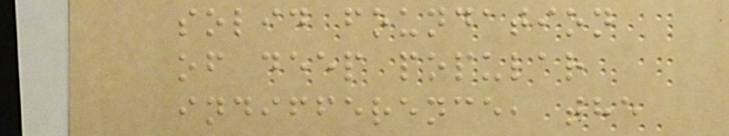solid foundation
of deep popular
indifference, the
